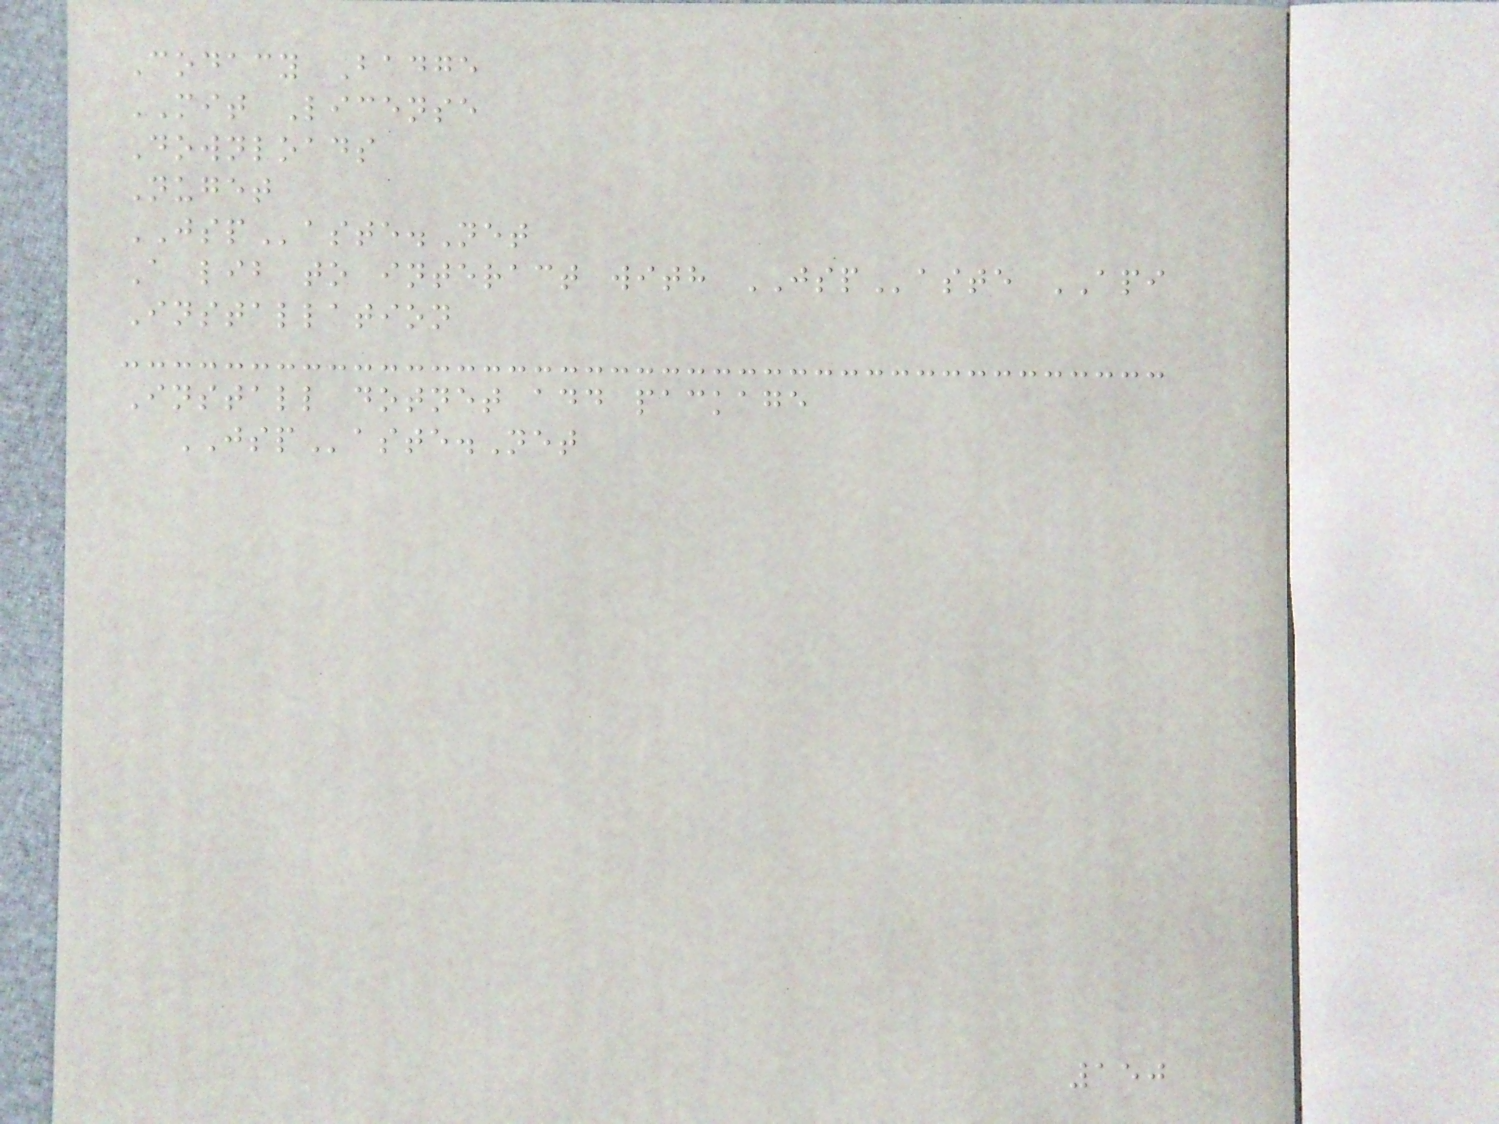Codacy Badge
MIT License
Downloads
Nuget
JSPaste.Net
A lib to interact with JSPaste API
Installation
Install dotnet add package
JSPaste.Net
150
